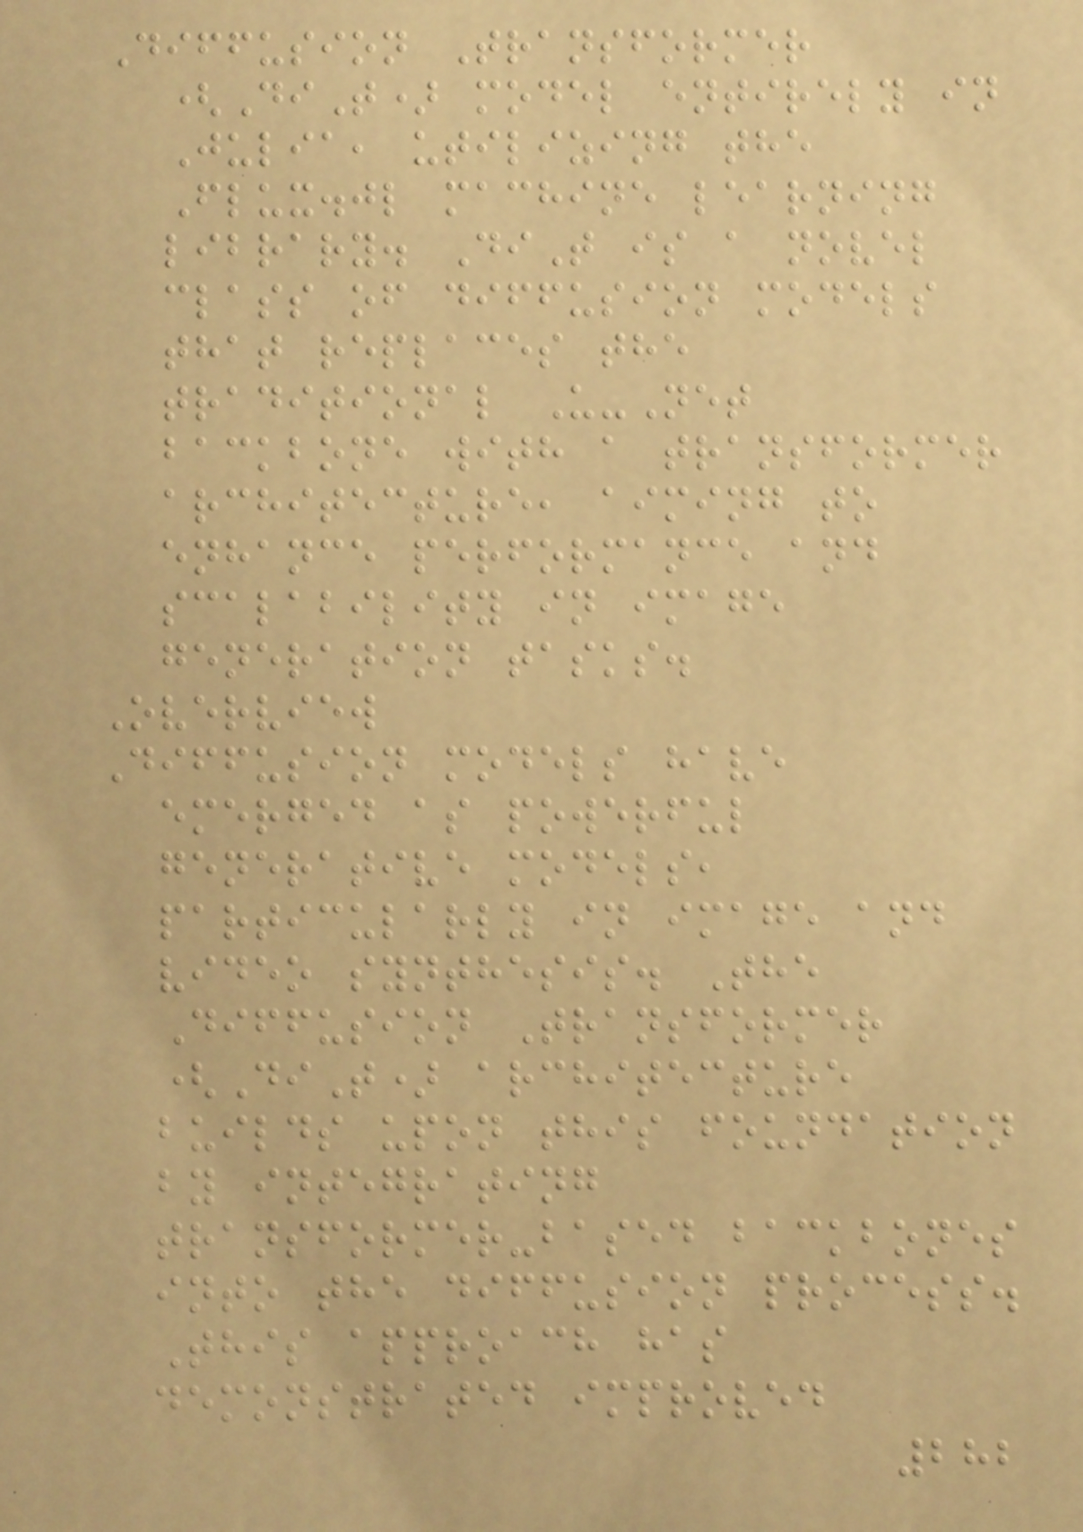Diffusion Transformer
(DiT) model entirely in
Julia, utilizing the
Flux.jl machine learning
library. DiT is a novel
class of diffusion models
that replaces the
traditional U-Net
backbone with a transformer
architecture, aiming to
enhance performance and
scalability in image
generation tasks.
Overview
Diffusion models have
emerged as powerful
generative models,
particularly in image and
video synthesis. The
Diffusion Transformer
(DiT) architecture
builds upon this foundation
by integrating
transformer-based backbones
into the diffusion process.
This approach has
demonstrated improved
282
